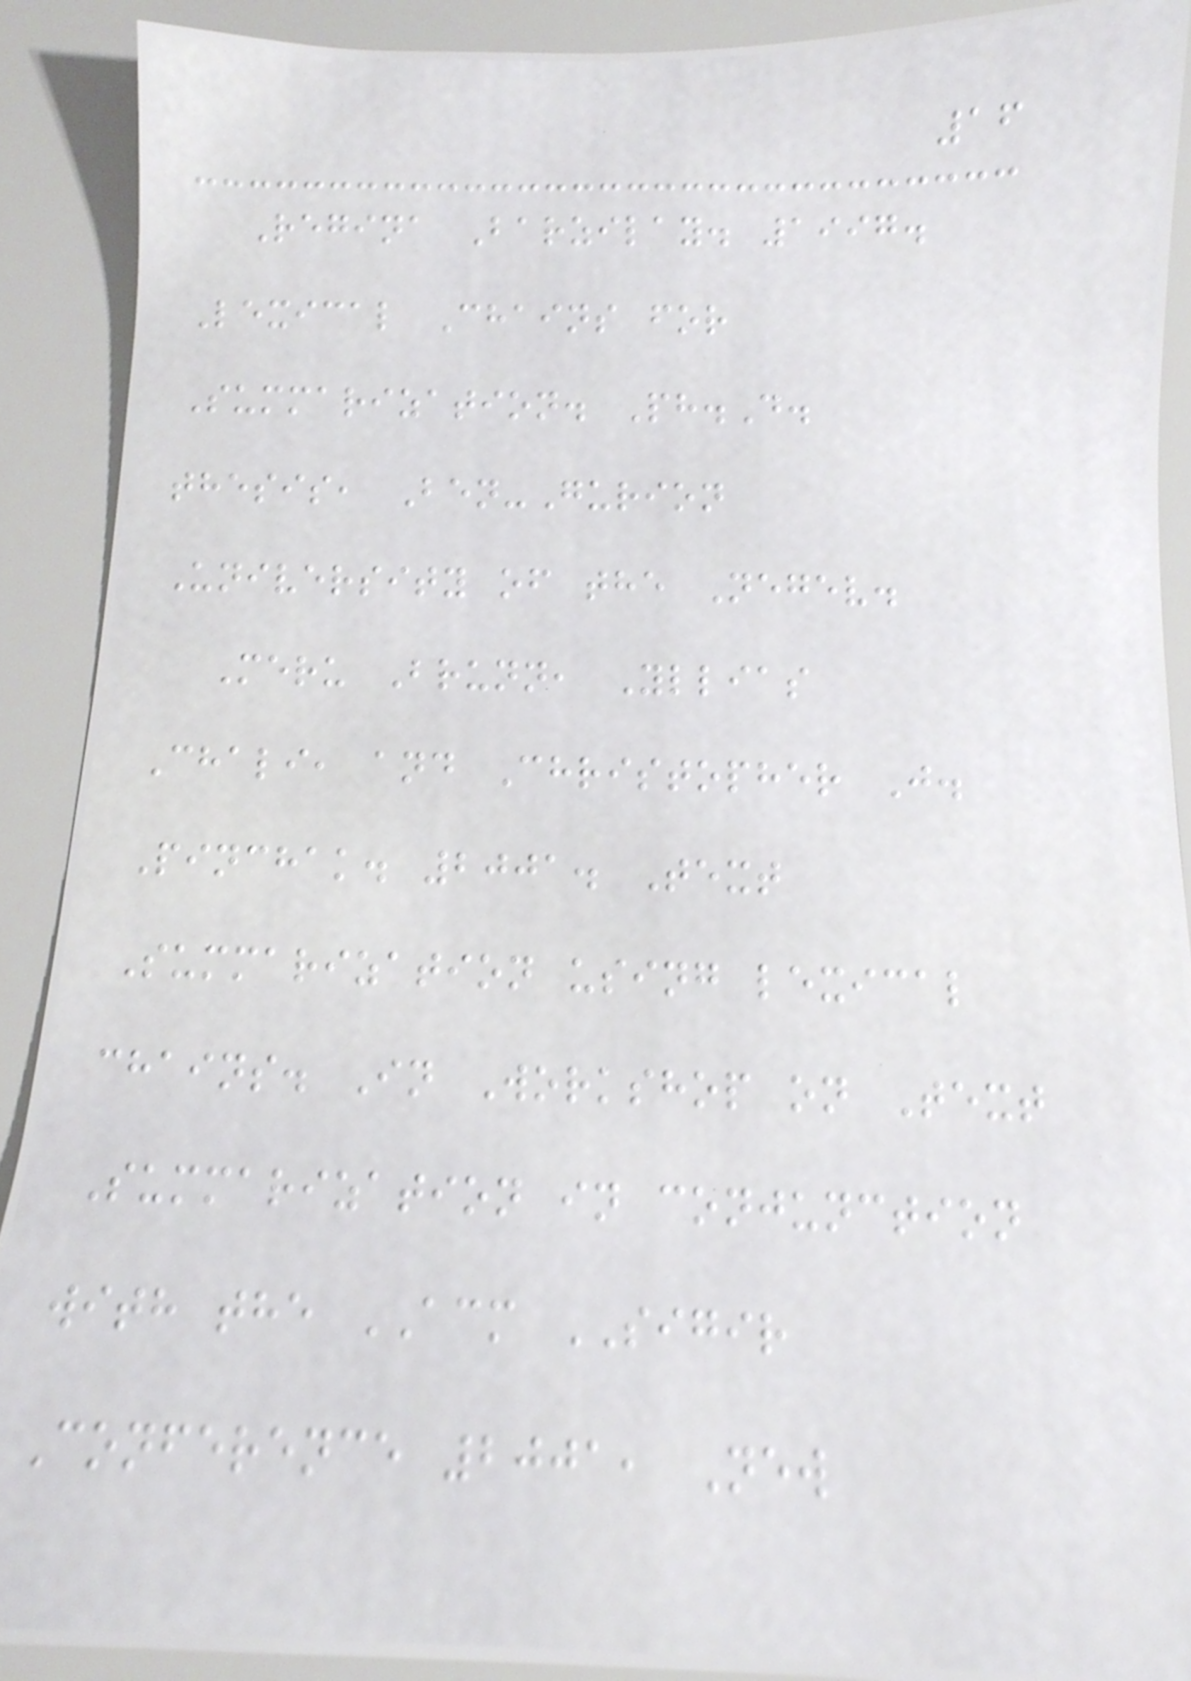16
Regina Barzilay. 1997.
Lexical Chains for
Summarization. Ph.D.
thesis, Ben-Gurion
University of the Negev.
Meru Brunn, Yllias
Chali, and Christopher J.
Pinchak. 2001. Text
Summarization using lexical
chains. In Workshop on Text
Summarization in conjunction
with the ACM SIGIR
Conference 2001, New
